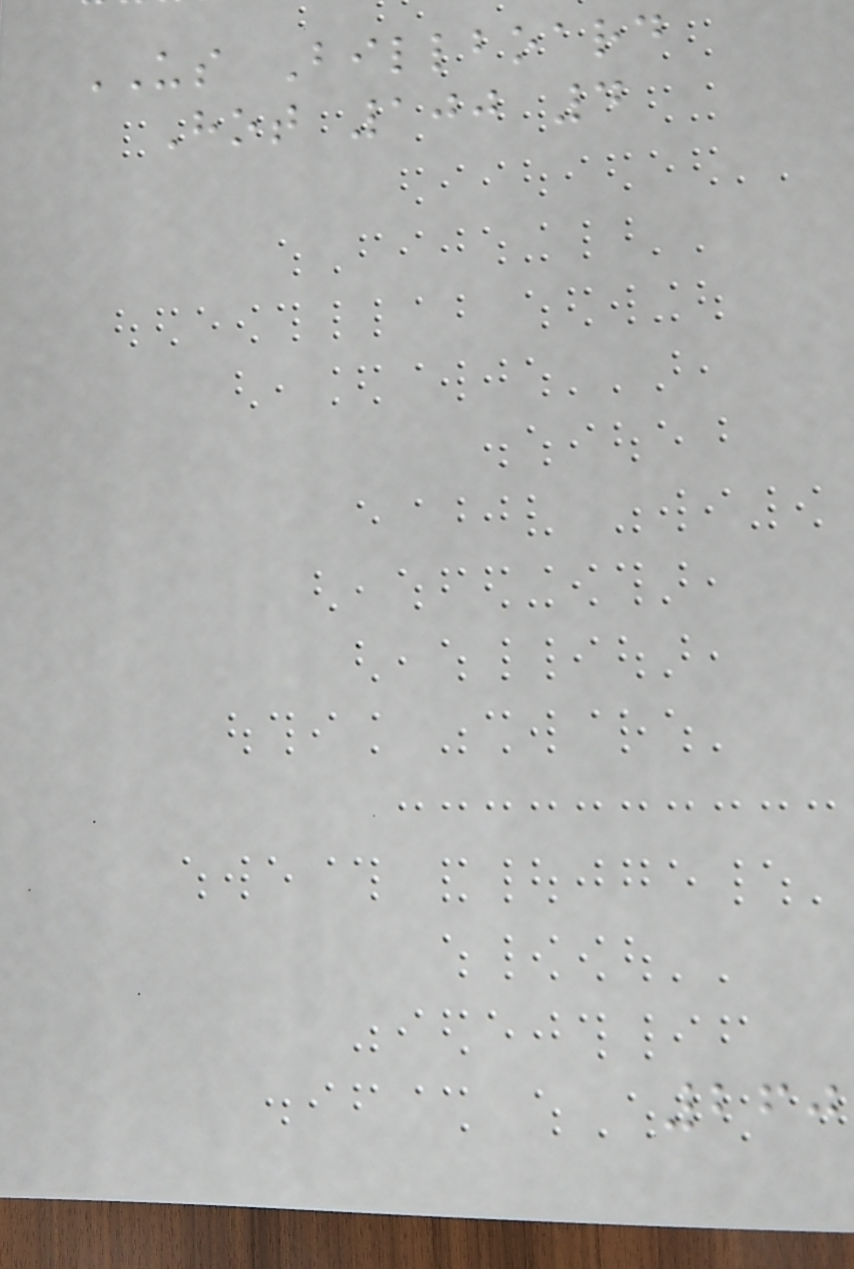US Billboard
Hot 100 4
260
